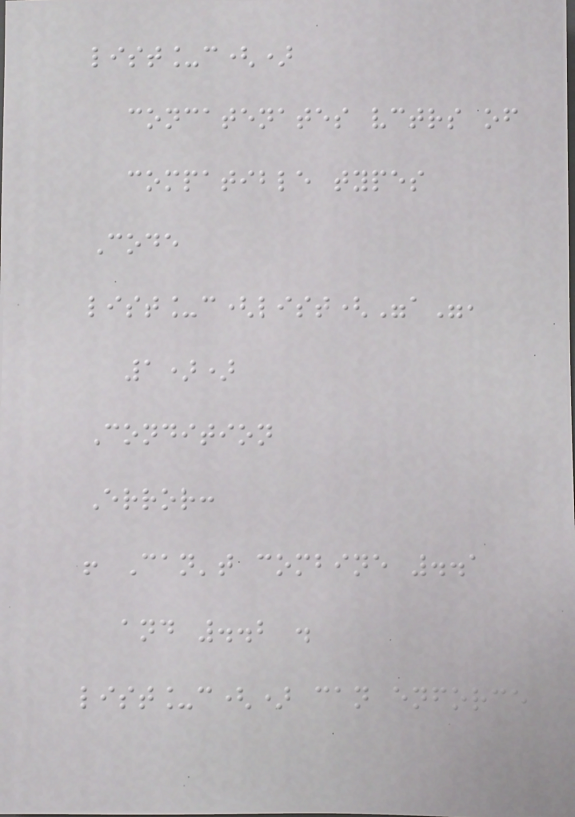list_c()
concatenates vctrs of
compatible types
Code
list_c(list("a",
1))
Condition
Error:
! Can't combine ..1
and ..2 .
list_c() can enforce
